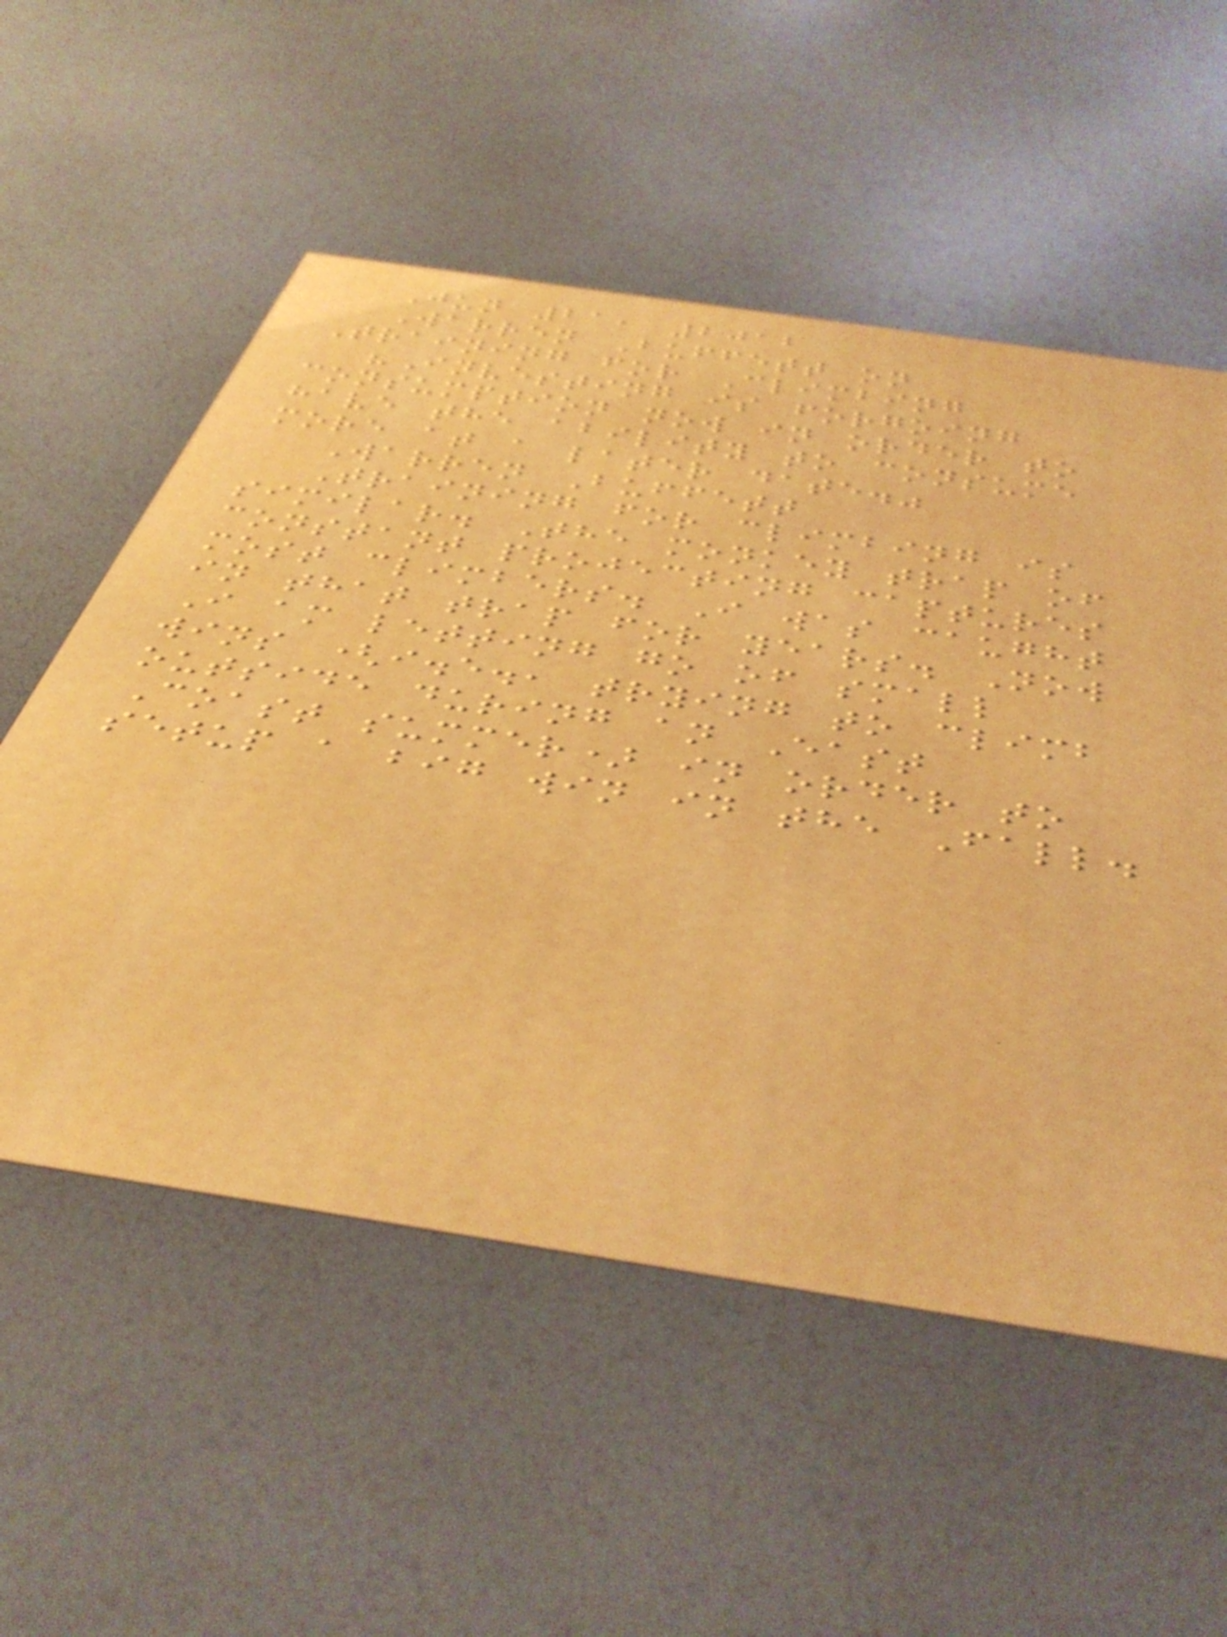Jun 21, 2012
Warren Buffett on
Training for Climbing
"Investing is forgoing
consumption now in order to
have the ability to consume
more at a later date."
Warren Buffett
Training for climbing is
similar. The monkey trap of
constant projecting captures
most climbers. I was caught
in that trap for years. Now
I am letting go of small
wins (i.e., trying to climb
outside during an East
Coast summer) in order to
setup a big win in the Fall.
